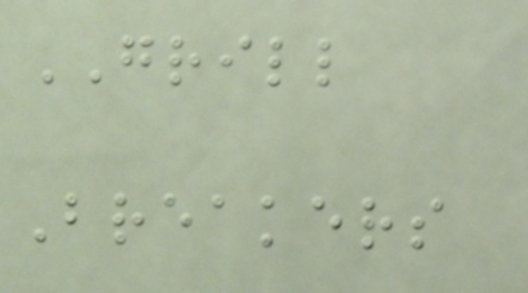GRILL
Breakers
